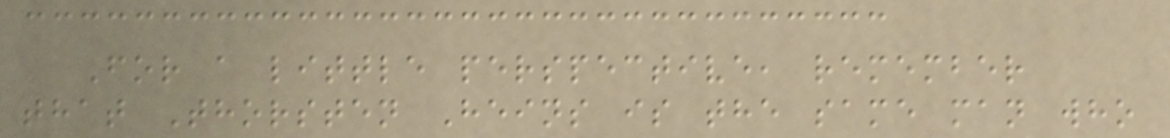For a little perspective, remember
that Thorsten Heins is the same man who
